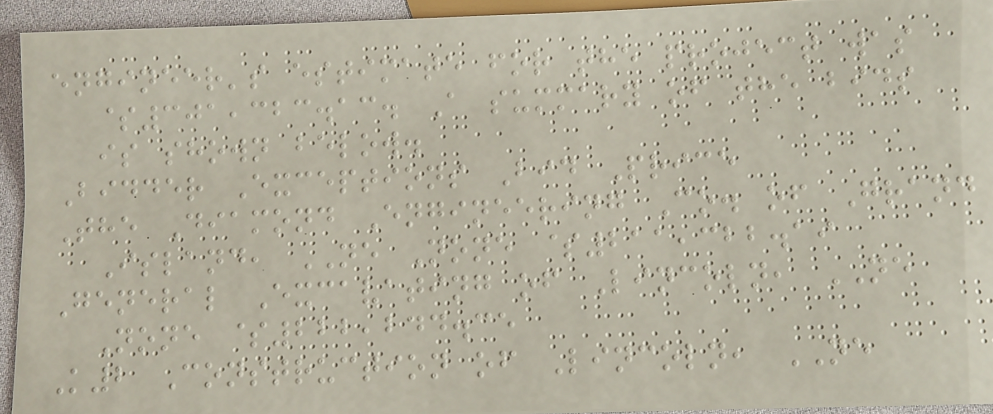engineer's estimate for the project was
$301,323.13. A summary of the bids
is shown below.
Bidder Exceptions Bid Price
The Diamond Engineering Co. of Grand
Island, NE None $211,322.19
General Excavating of Lincoln, NE
None $222,244.35
K2 Construction of Lincoln, NE
